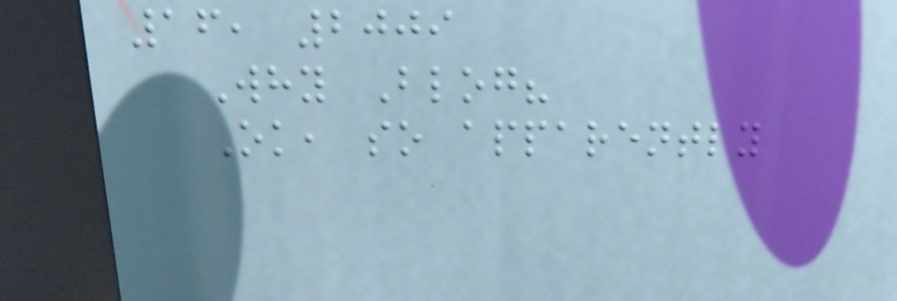16, 2009
Why Blog?
Ok, so apparently
